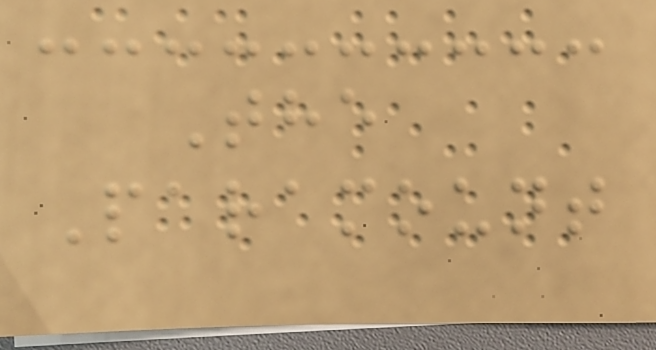The
Paramount
